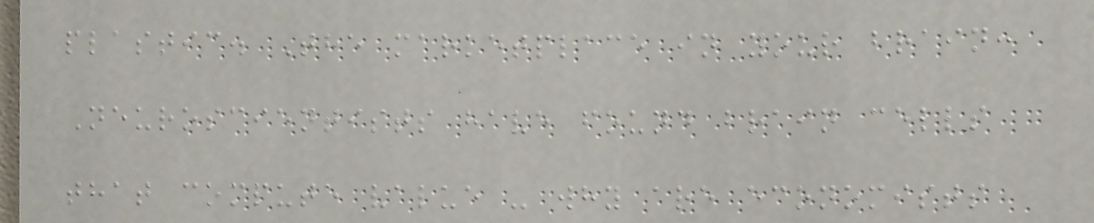plastic. The marketplace in your brain:
Neuroscientists have found brain cells
that compute value - why are economists
